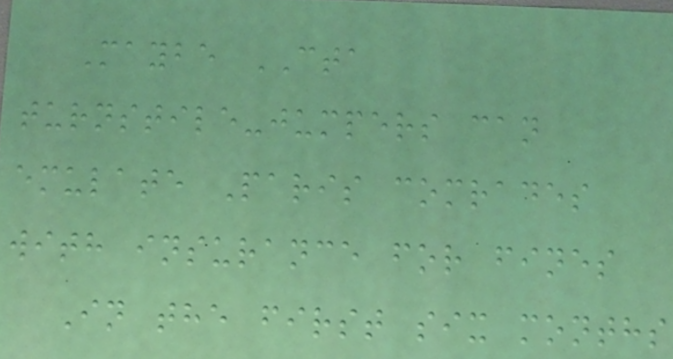Maybe CTA
turnstile-jumpers can
emulate Paris comrades
with insurance for fines
In the first six months
